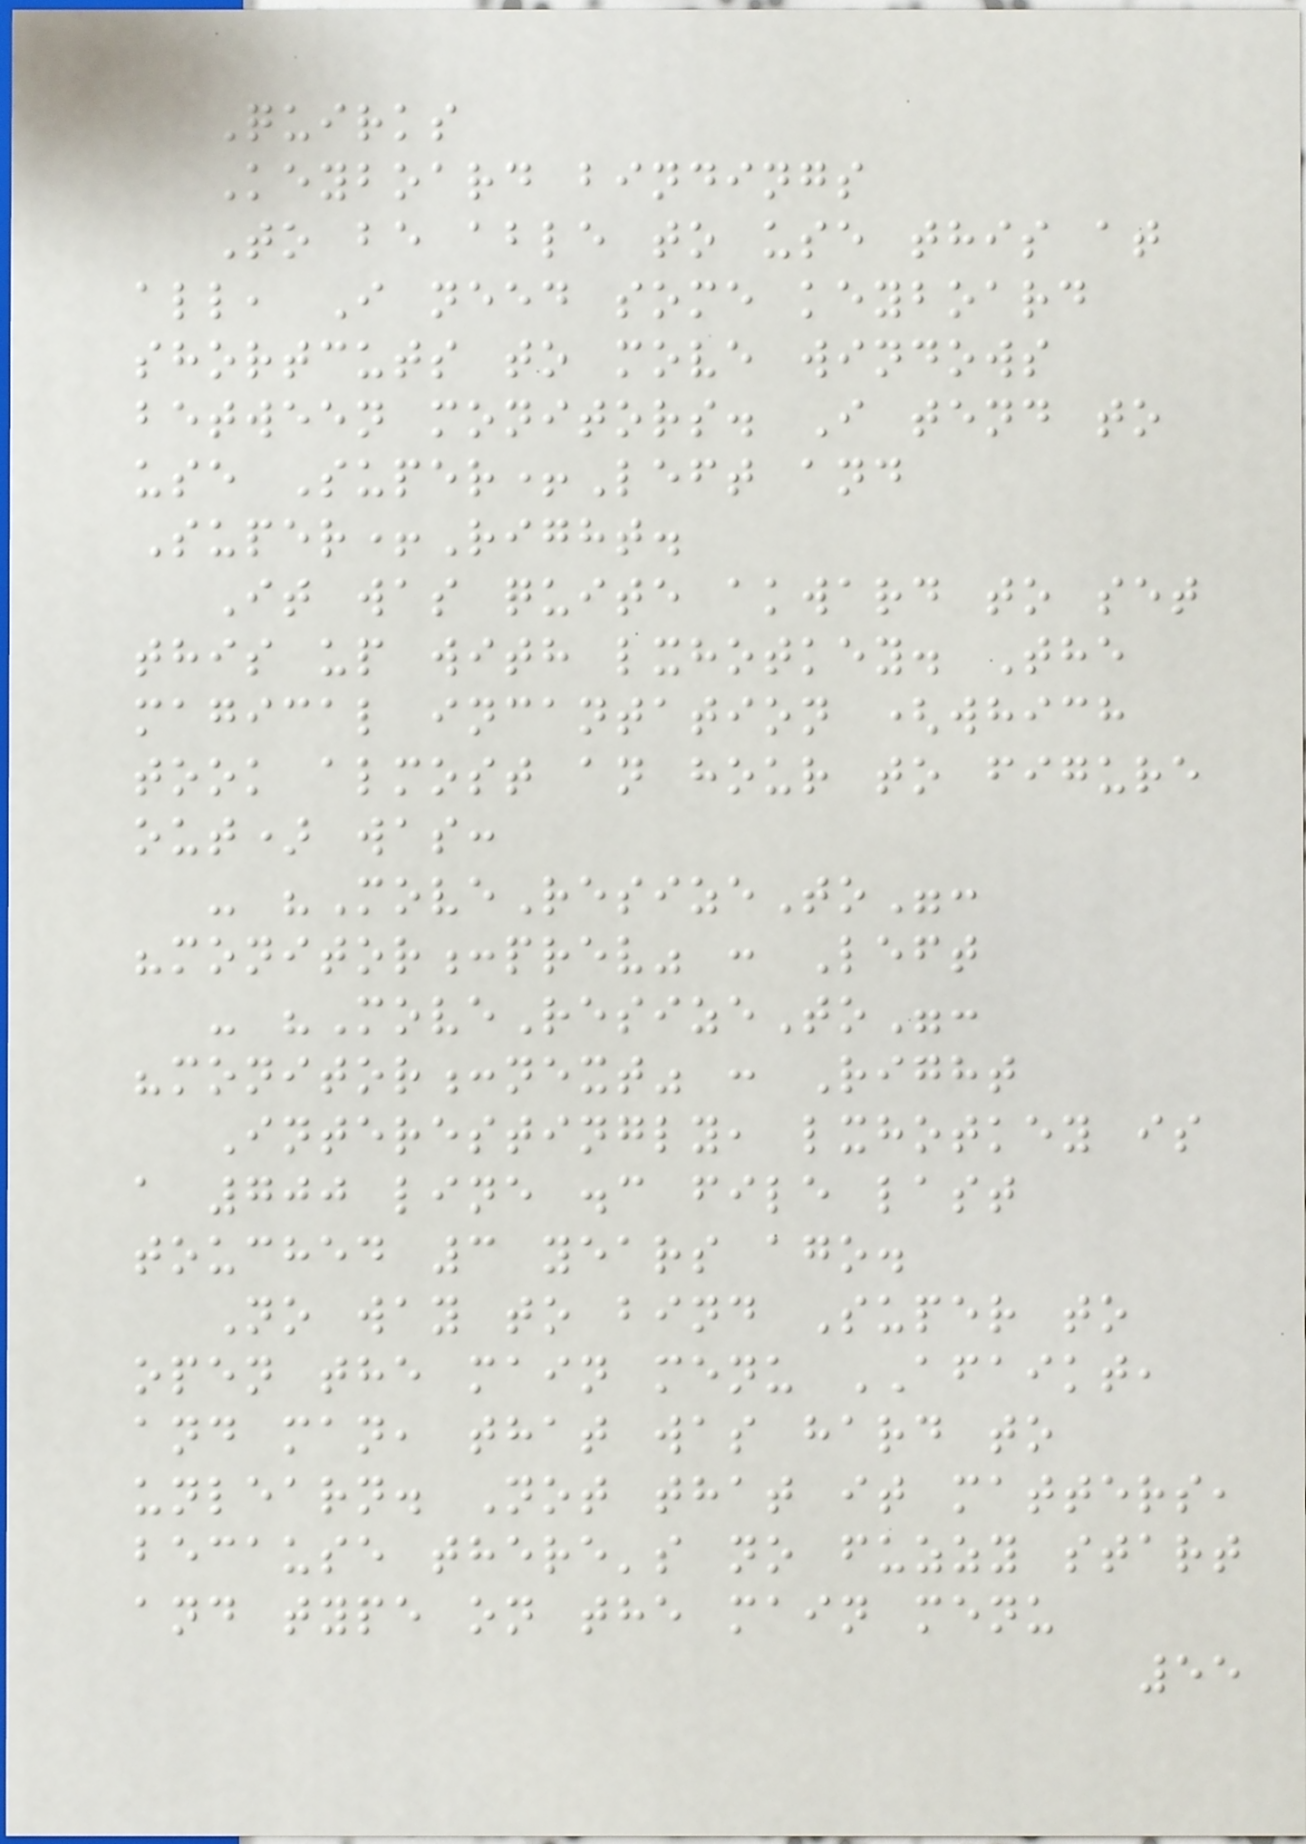Quirks
Keyboard bindings
To be able to use this at
all, I need some keyboard
shortcuts to move windows
between monitors. I tend to
use Super+Left and
Super+Right.
It was quite akward to set
this up with lxhotkey. The
magical incantation (which
took almost an hour to figure
out) was:
- "MoveResizeTo":
"monitor:prev" : Left
- "MoveResizeTo":
"monitor:next" : Right
Interestingly, lxhotkey is
a 700 line .c file last
touched 3 years ago.
No way to bind Super to
open the main menu AFAIKT,
and man, that was hard to
unlearn. Not that it matters,
because there's no fuzzy start
and type on the main menu
55
